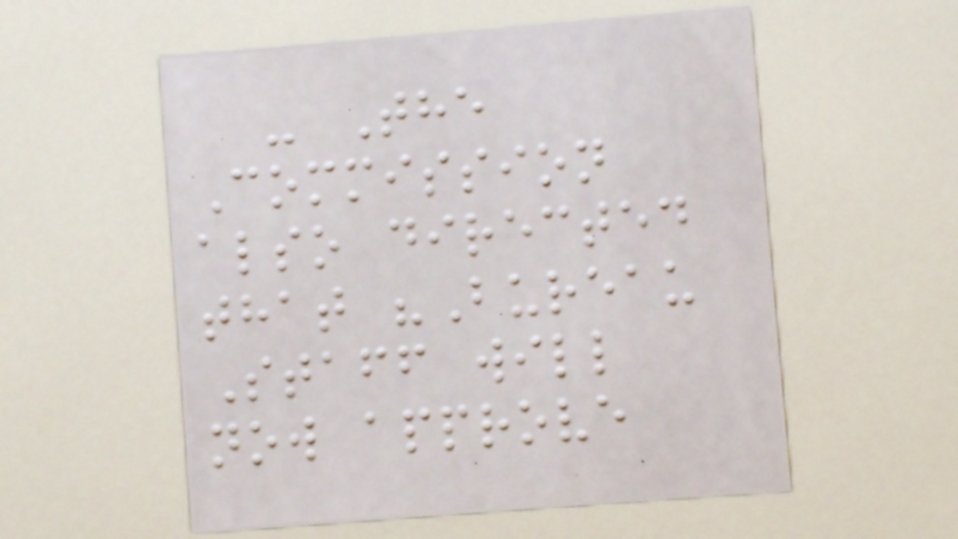- The
Commission
also directed
that "Bureau
Staff will
now approve
